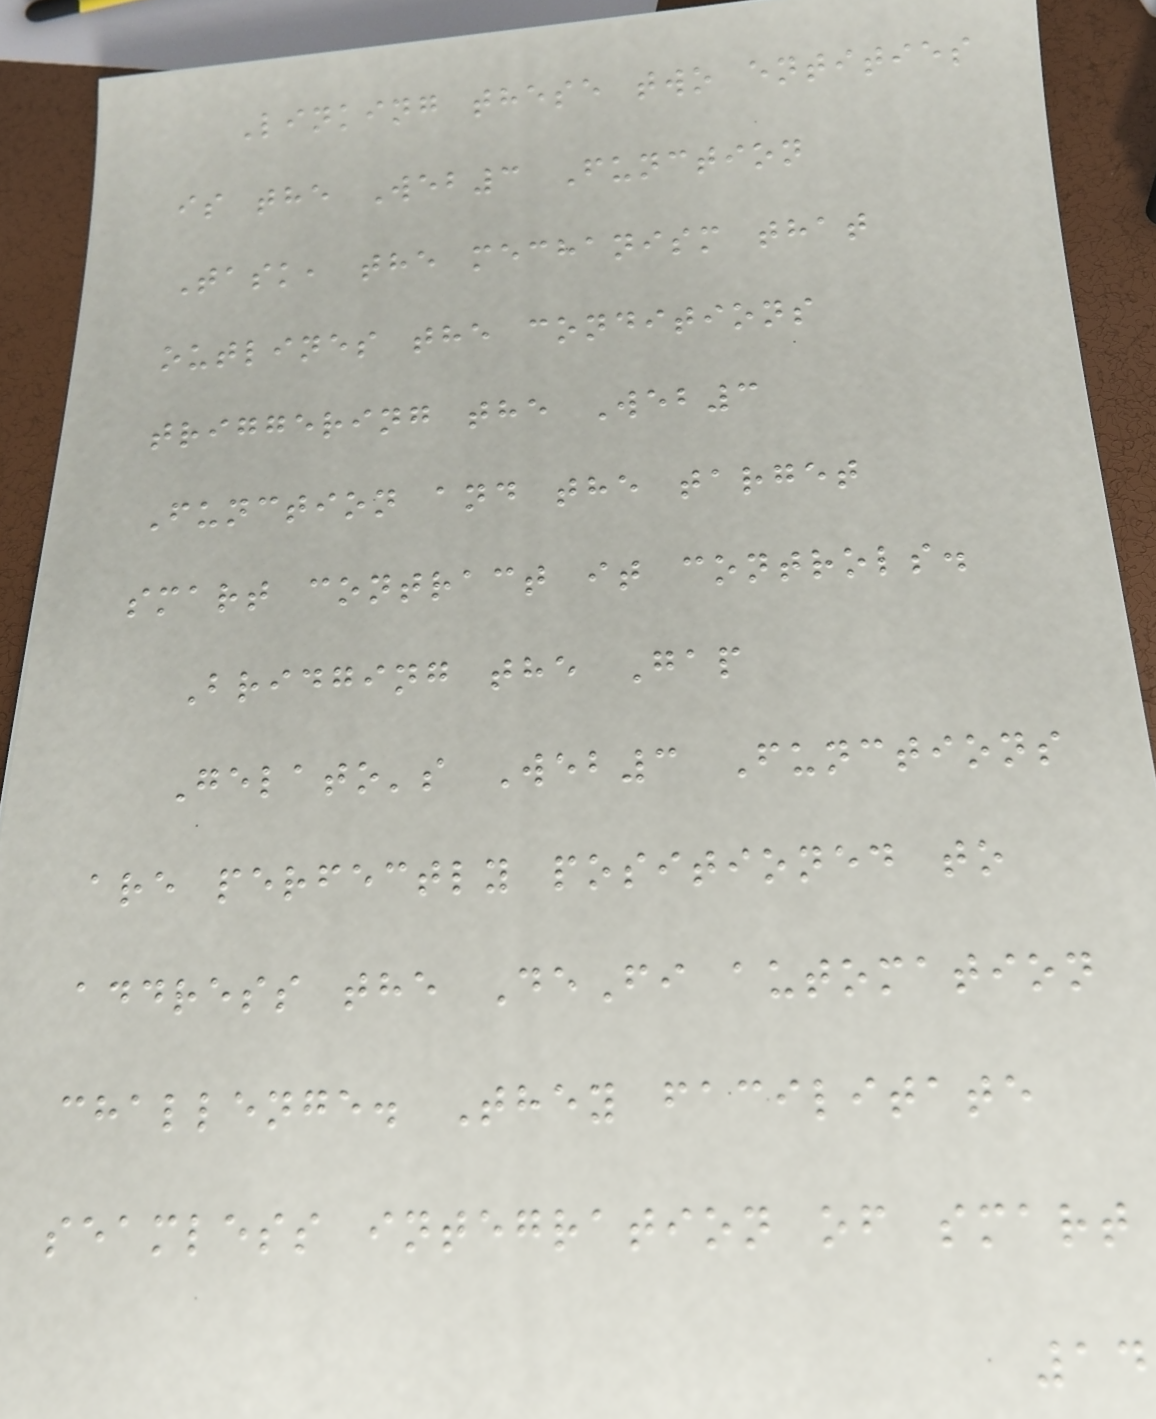Linking these two entities
is the Web3 Function
Task, the mechanism that
outlines the conditions
triggering the Web3
Function and the target
smart contract it controls.
Bridging the Gap
Gelato's Web3 Functions
are perfectly positioned to
address the DeFi automation
challenge. They facilitate
seamless integration of smart
14
